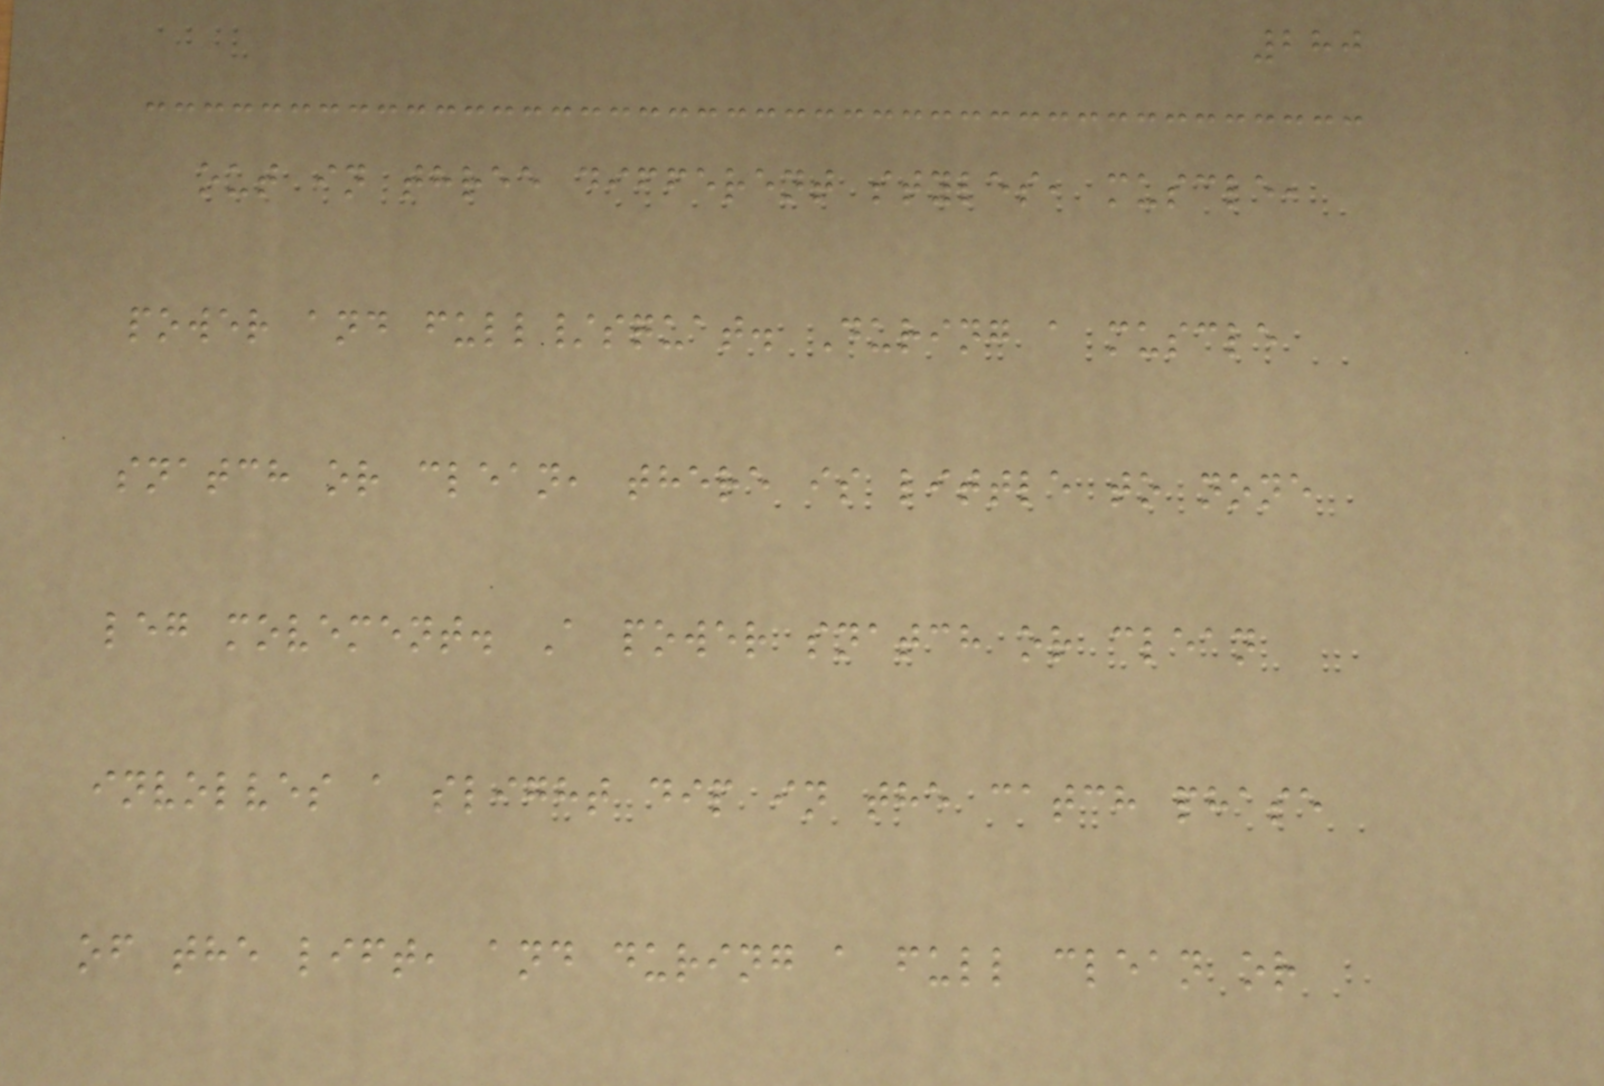280
out in three different styles, muscle,
power and full/squat. During a muscle
snatch or clean, there is little to none
leg movement. A power snatch or clean
involves a slight dip in the catch phase
of the lift, and during a full clean or
